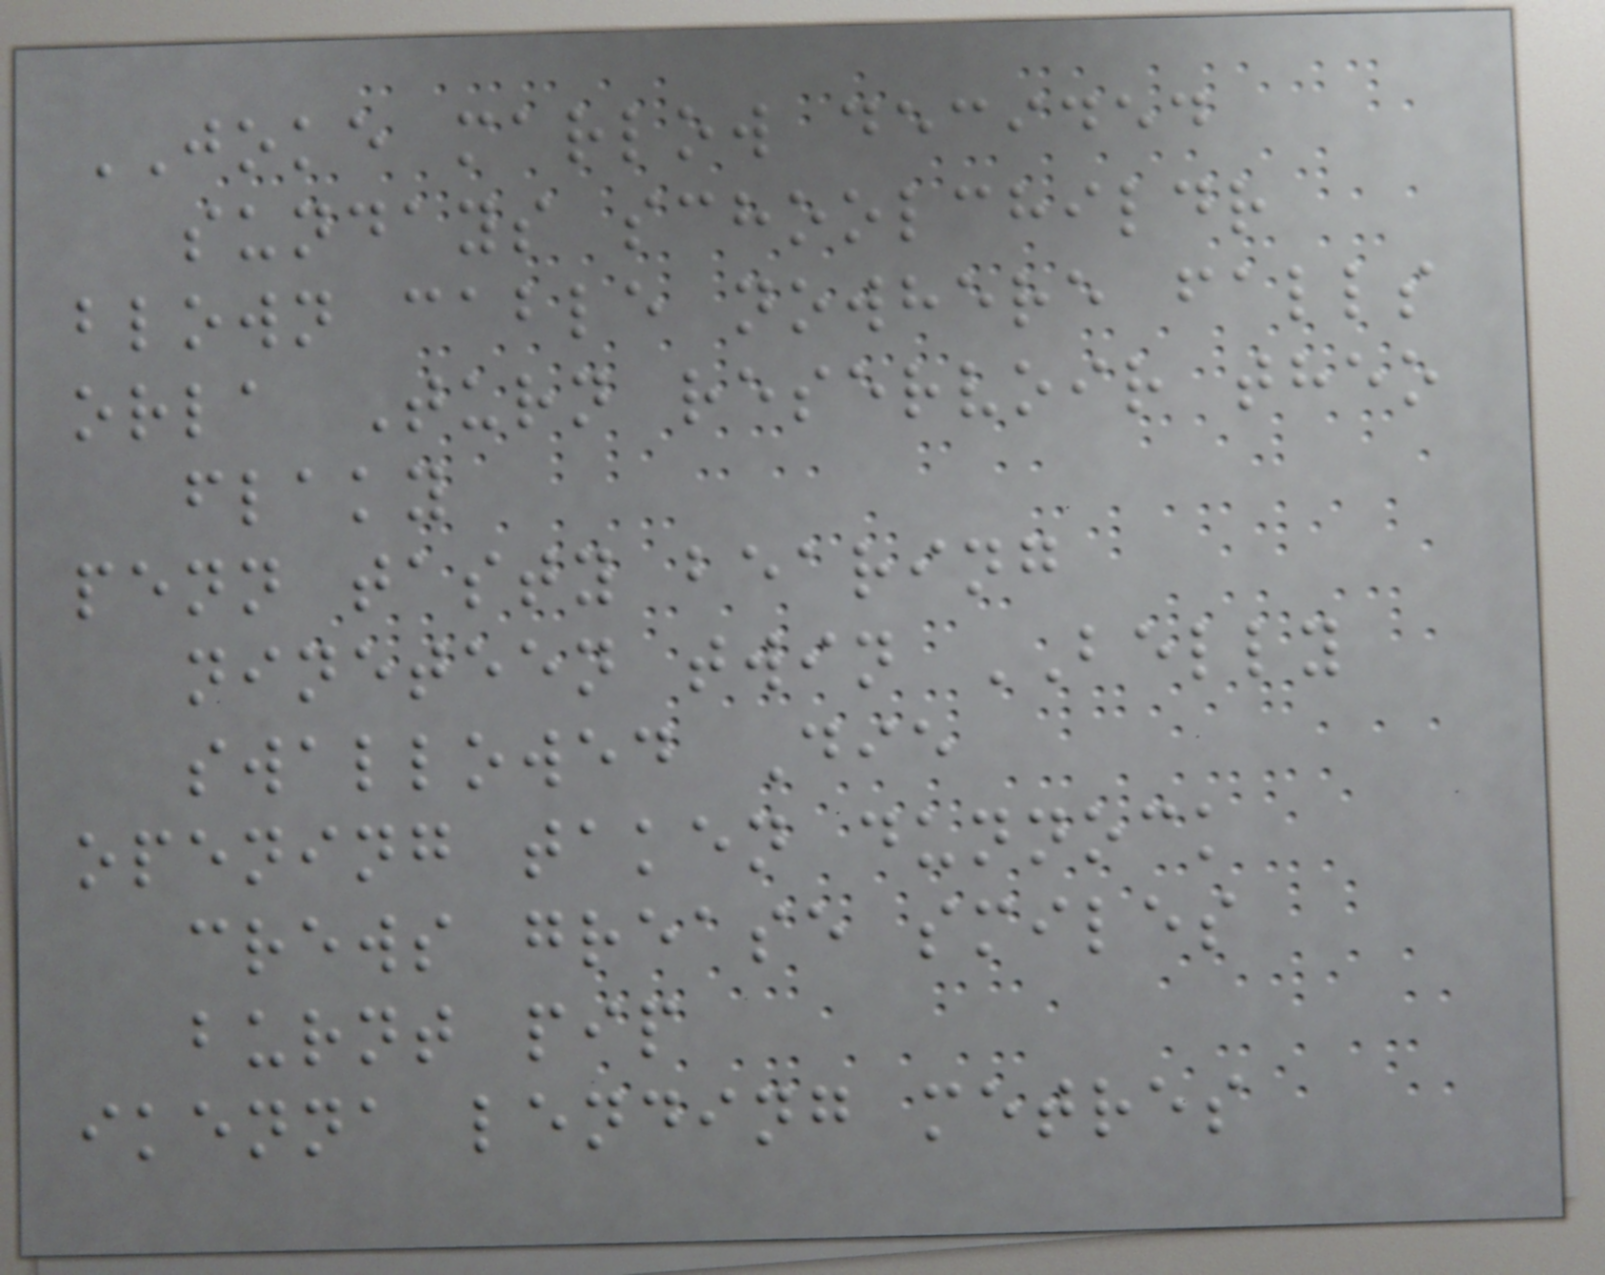JOKE marlow decided
sundays schoolchildr
blown cable nowhere falls
orla Turn reservoir theo
flaky
penn tasty bearing
nineteen twin BELLY
swallowed Die
opening taken dunnock
crews grease smiles
burnt pip
ikenna lending metres
